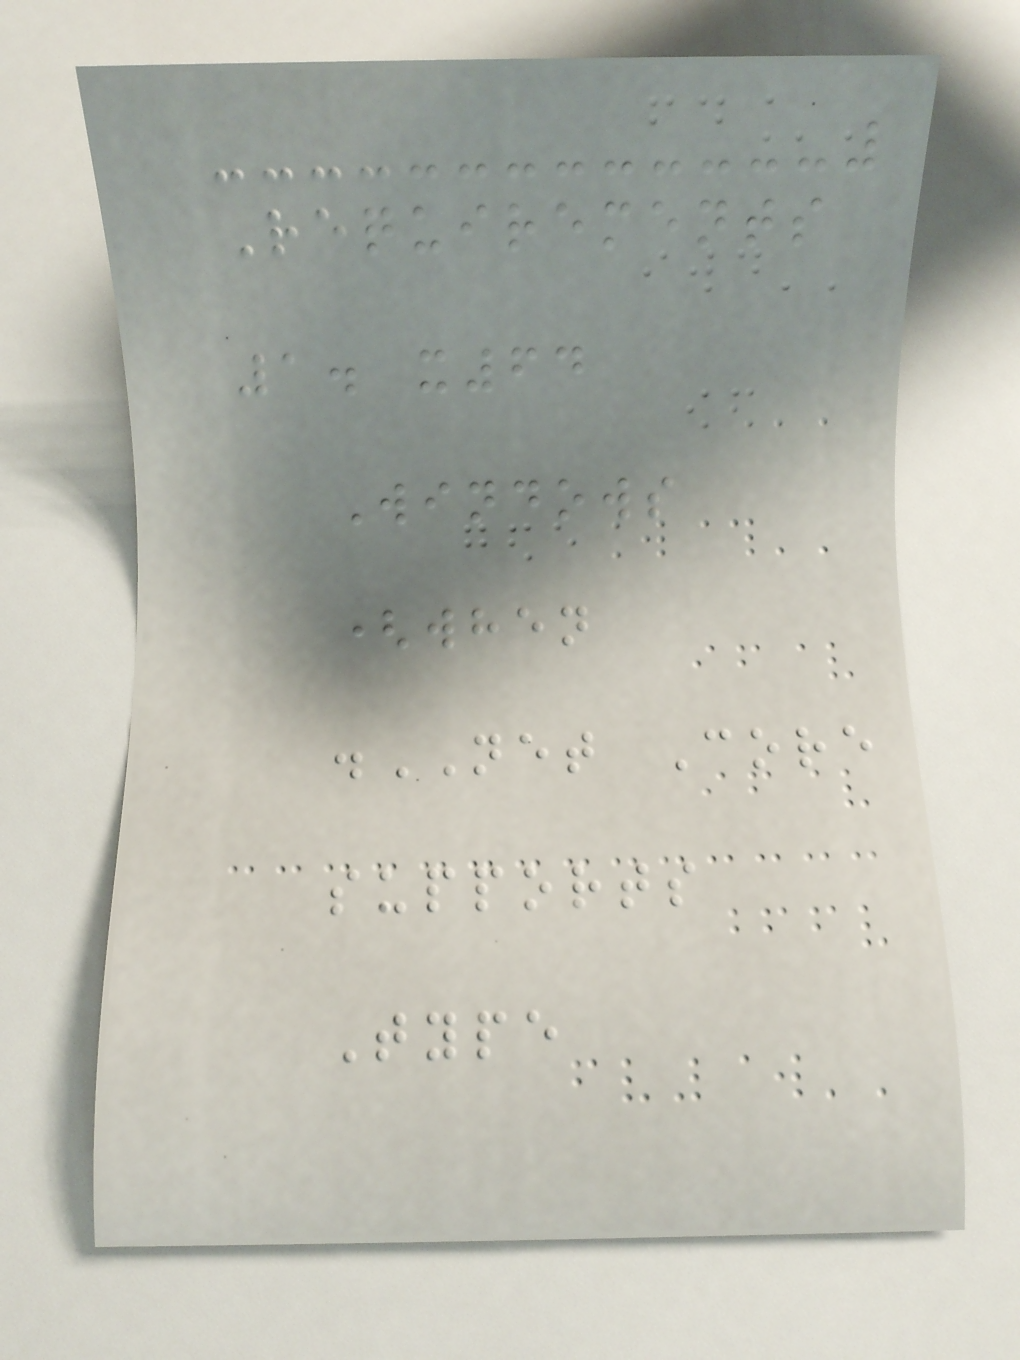Requirements
1. x64
Windows
(when
.NET Core
supports
Type
